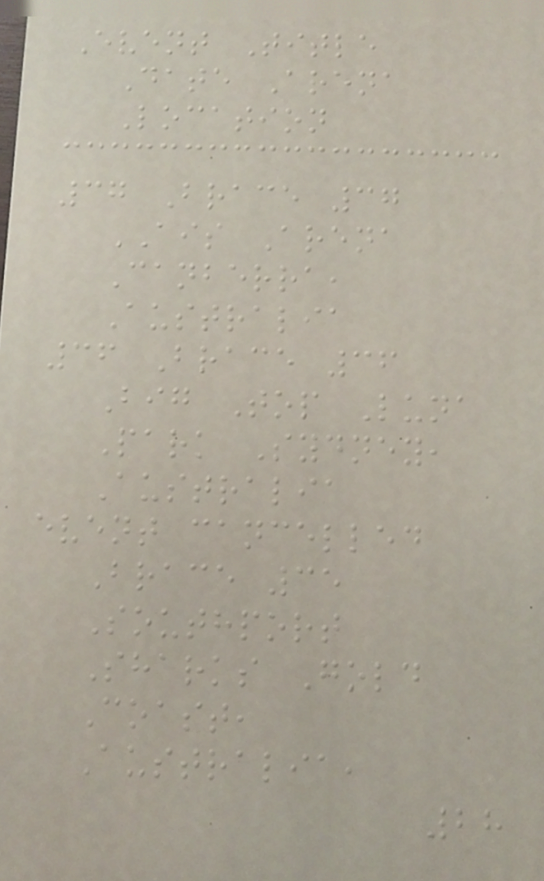Event Title
Date Arena
Location
37 Brace 37
AIS Arena
Canberra,
Australia
36 Brace 36
Big Top Luna
Park Sydney,
Australia
event cancelled
Brace 35
Southport
Sharks Gold
Coast,
Australia,
28
